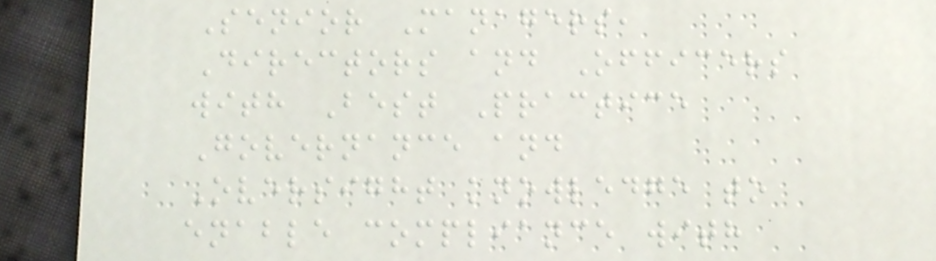Senior Managers,
Directors and Officers
with Best Practice
Governance and
Oversight knowledge to
enable compliance with
